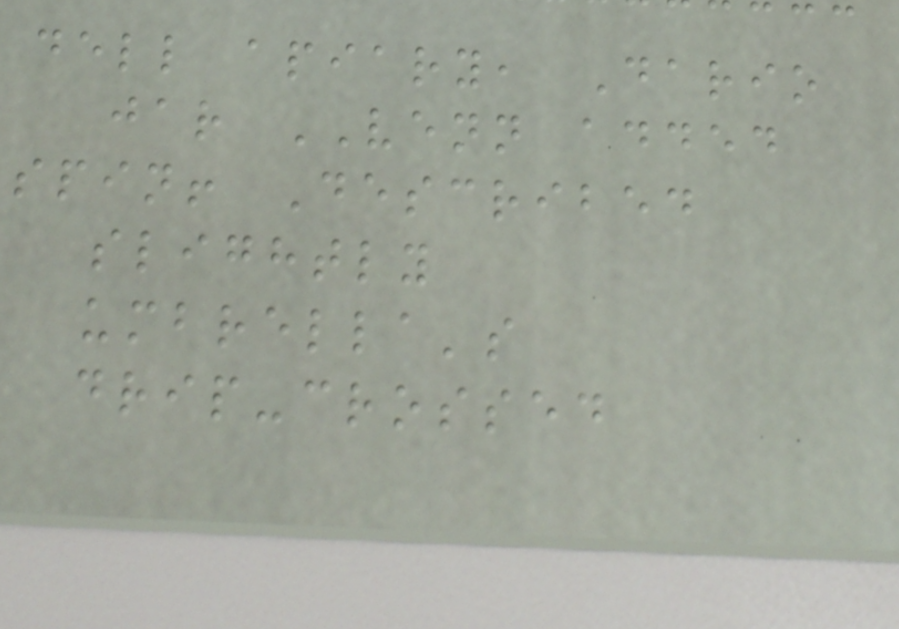dell apiary, Dario
jar VENN added
spin! Described
slightly
umbrella's
drip-crossed
